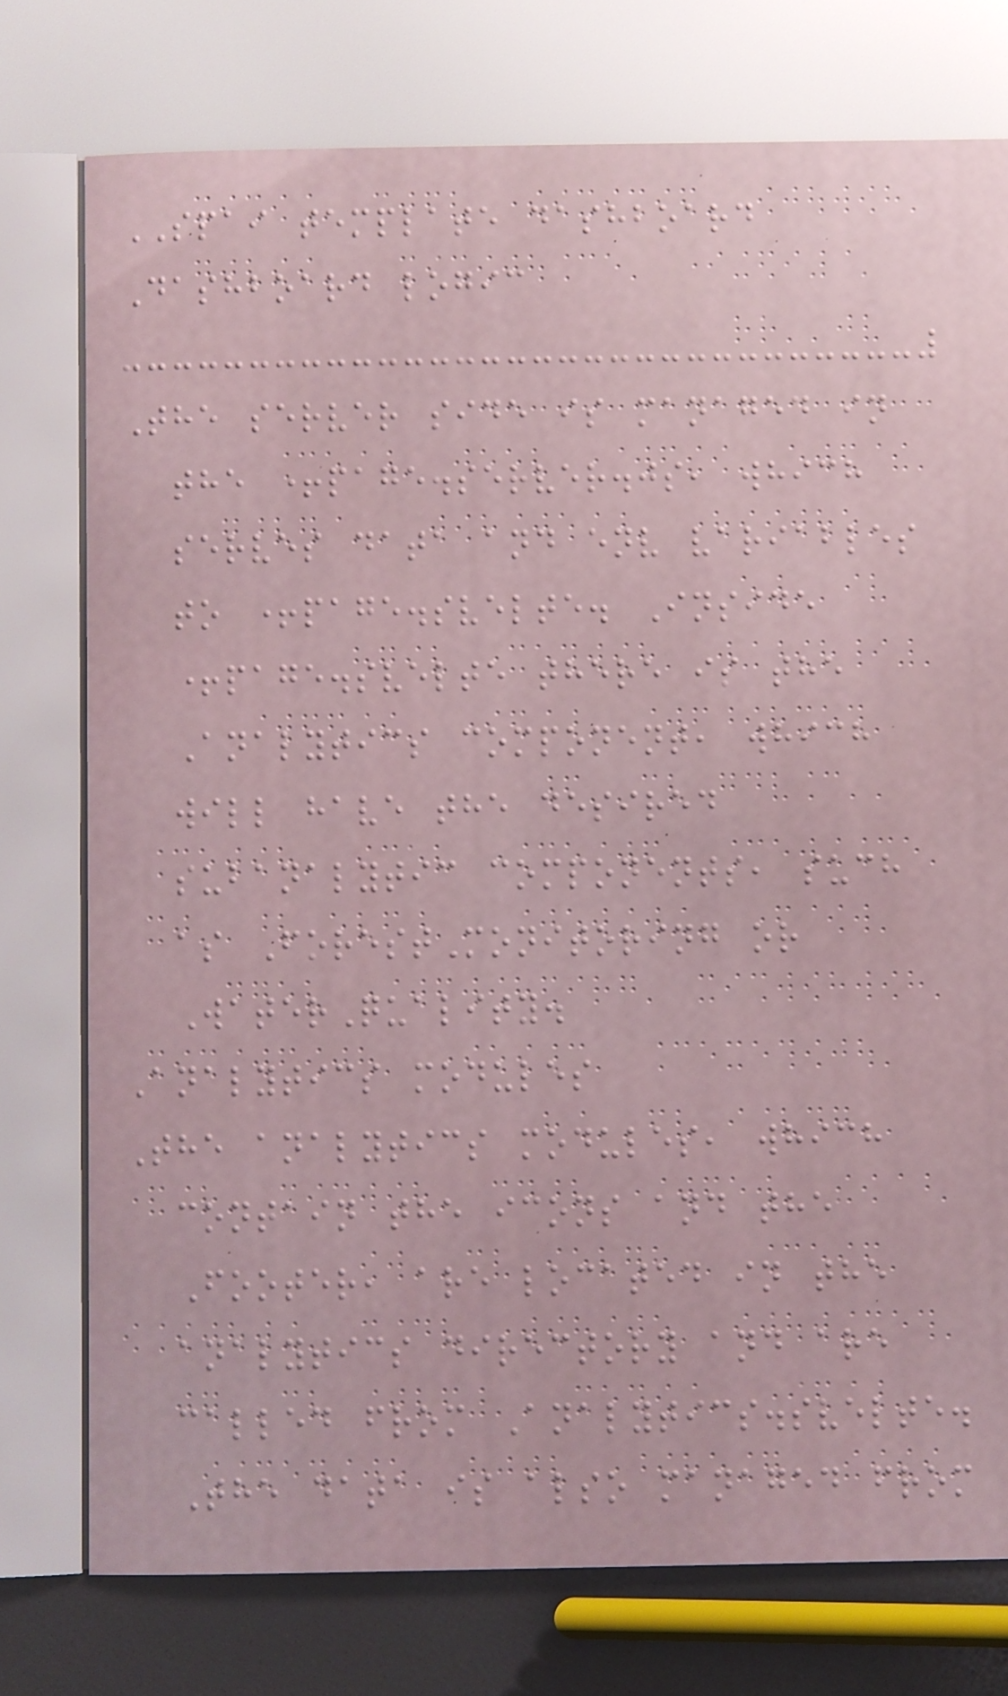SPAI template dashboard
Dashboard logic
The server side is managed in
the +page.server.js, which
serves data and env variables
to +page.svelte. Inside
+page.svelte there is the
Analytics component, which
will have the desired
subanalytic components, such
as ForestMonitoring or
WaterQuality.
Analytics modules
The analytics modules, which
contain the icons and the
Footer, are located in the
analytics directory and are
called from Analytics.svelte.
The data is also managed from
